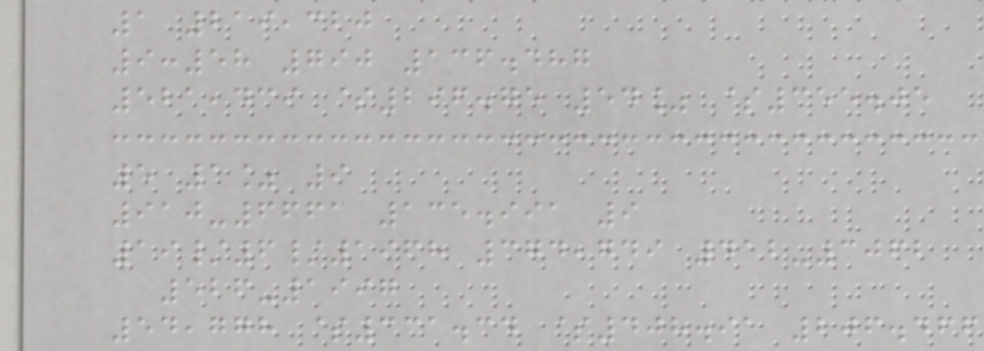1 219,320
9:58 790 136.487
521,439 $296.75 54% $355.05
5 1% 9
910-6661 135.991 9
19/6/1968 374,749 412-3062
526-1997
54,778 $331.34 $408.91 206.466
